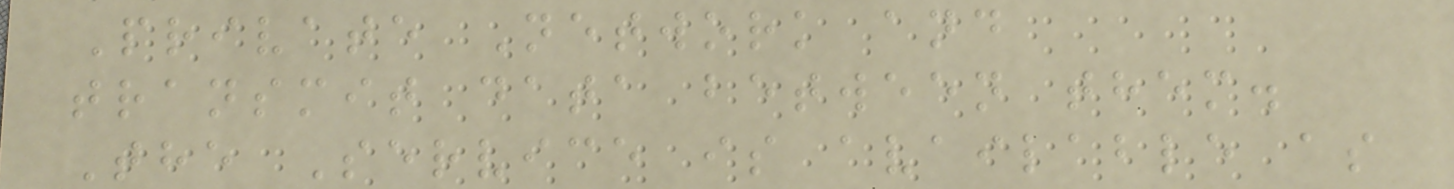Private Network and
transmit data between them.
The Service is available as
